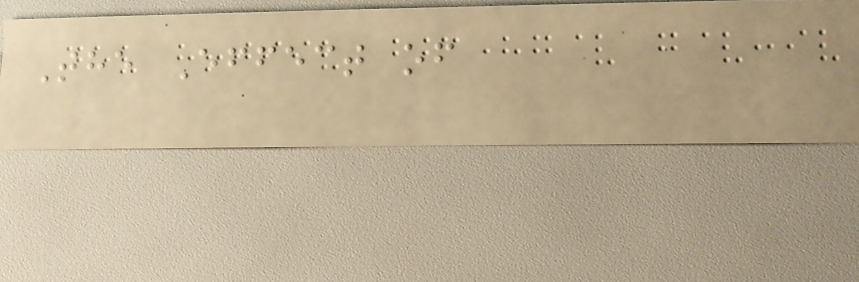The Effect of
